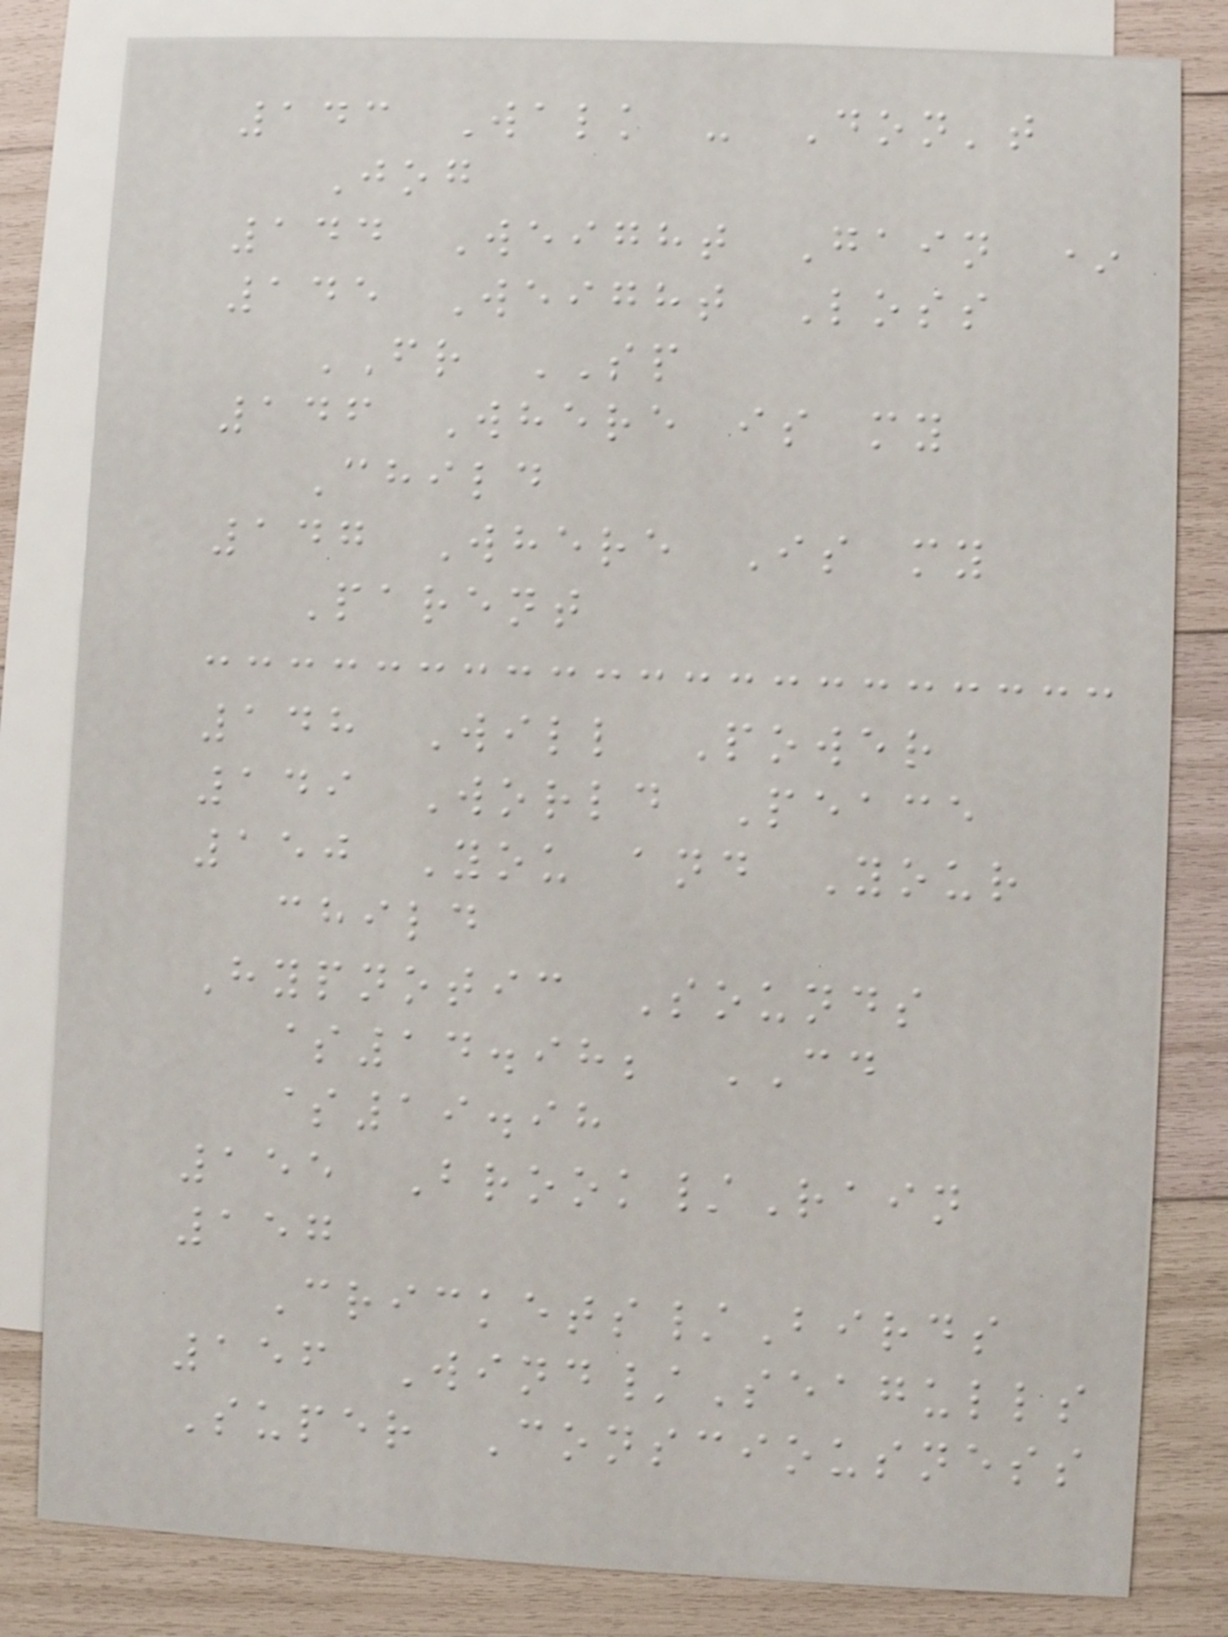143 Walk - Don't
Jog
144 Weight Gain *
145 Weight Loss
FR SP
146 Where is my
Child
147 Where Is my
Parent
148 Will Power
149 World Peace
150 You and Your
child
Hypnotic Sounds
$14.98; CD
$19.98
155 Brook/Rain
157
Crickets/Birds
156 Wind/Seagulls
Super Consciousness
